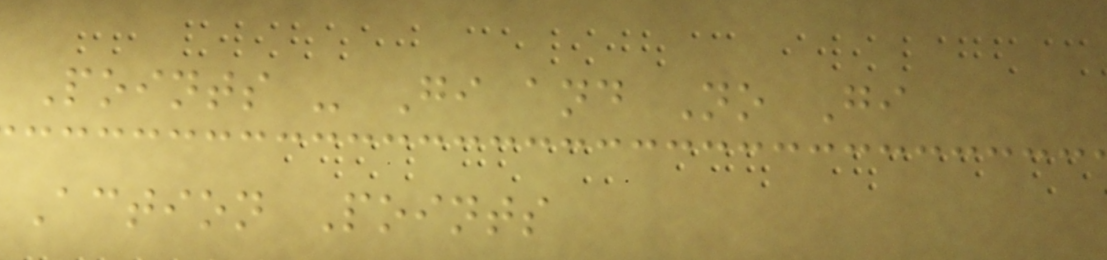Points - Gi and No Gi
Action Points
